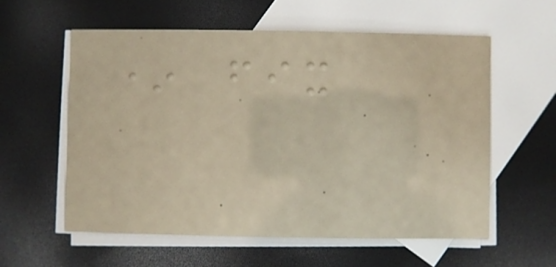* fix
